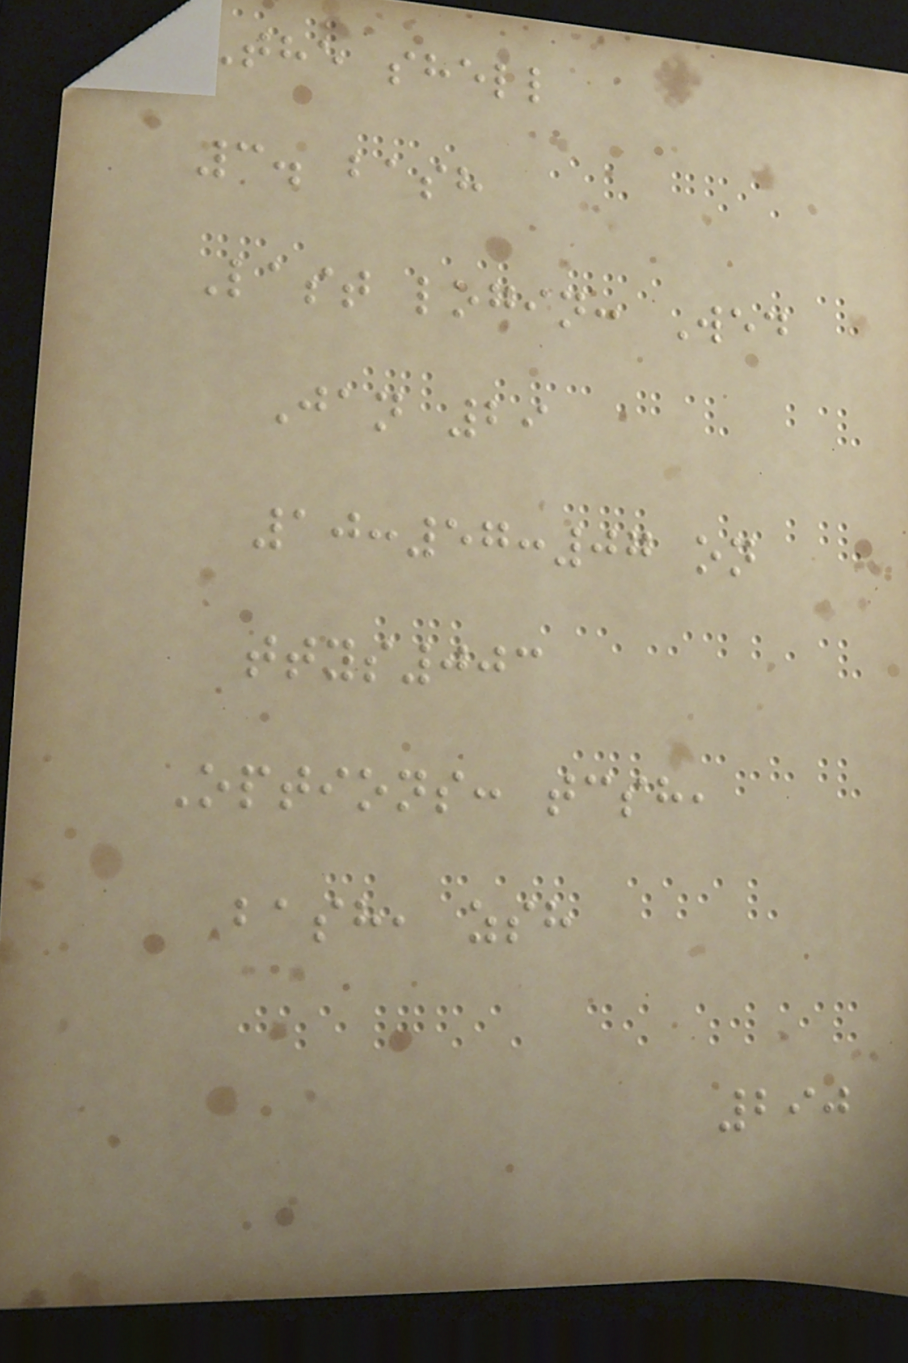The shell
3. bash
Last login: Wed
Jan 29
10:57:07 on
ttys003
Options: tcsh,
bash, zsh
290
